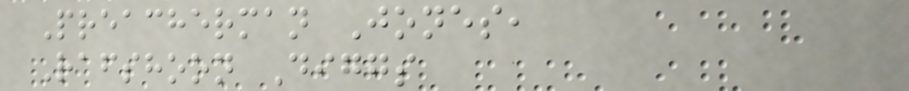Preacherman Jones,
Rafshoon Diggs
